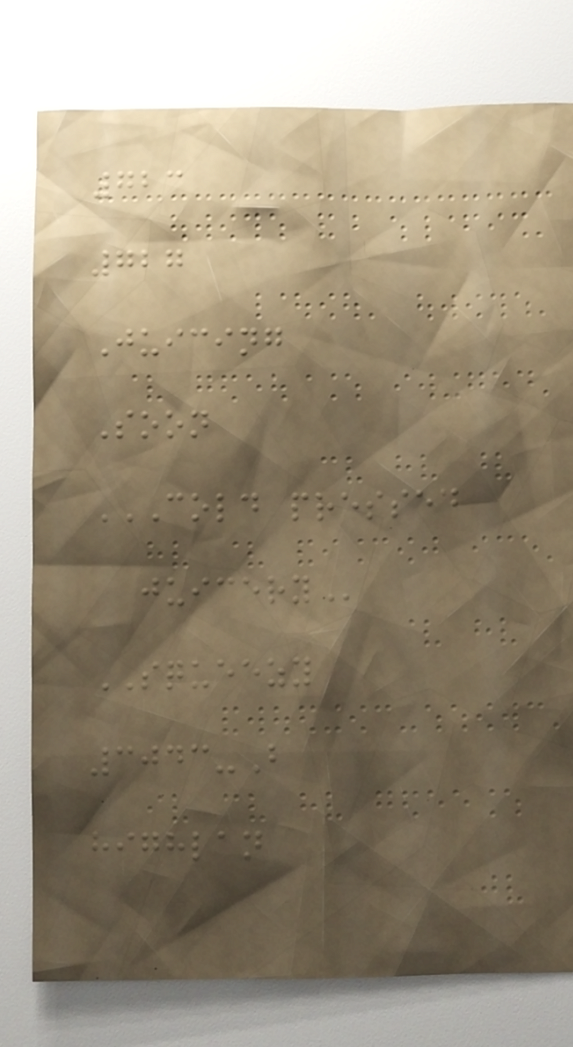723
727
Juicing
Soon
COLD PRESSED
JUICERY
SQUEEZY
3043-B
highlan
